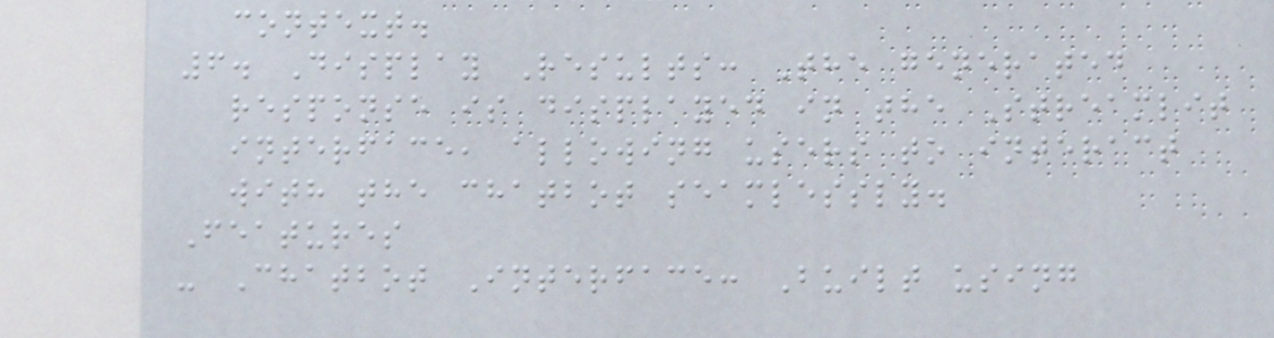context.
6. Display Results: The generated
response is displayed in the Streamlit
interface, allowing users to interact
with the chatbot seamlessly.
Features
- Chatbot Interface: Built using
